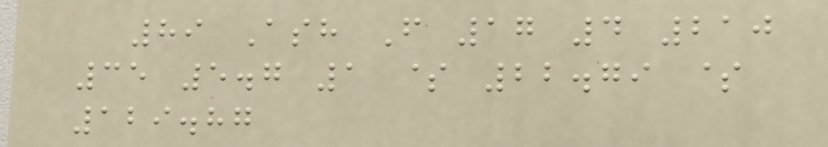89 Ash F 17 4 210
35 5.7 1 $ 22.79 $
129.87
